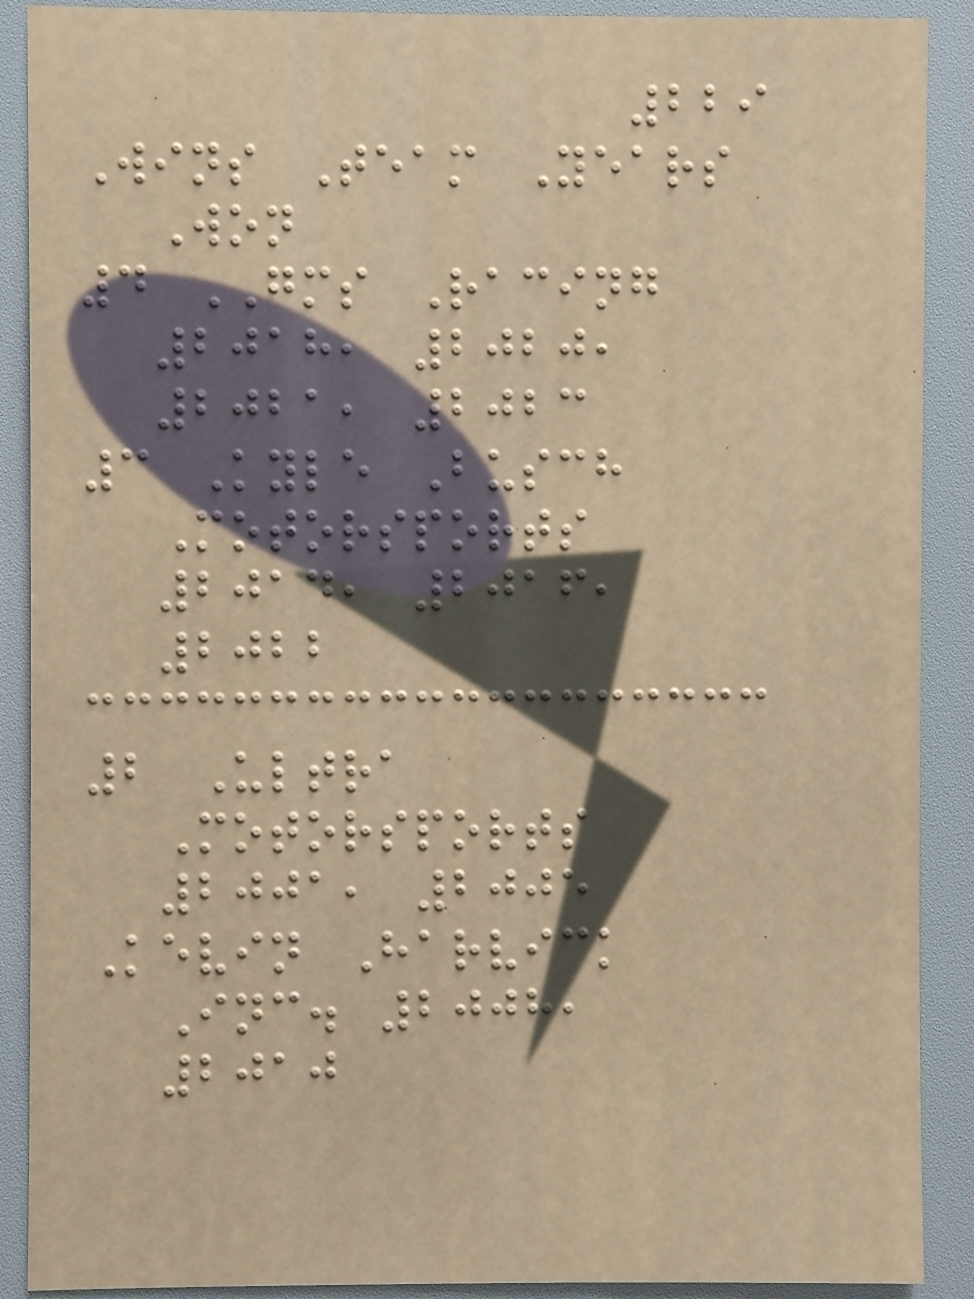229
Wins Team Years
Won
4 GMS Racing
2018, 2020,
2021, 2023
3 Kyle Busch
Motorsports
2014, 2016,
2022
2 Ultra
Motorsports
2001, 2005
Kevin Harvick
Inc. 2008,
2010
